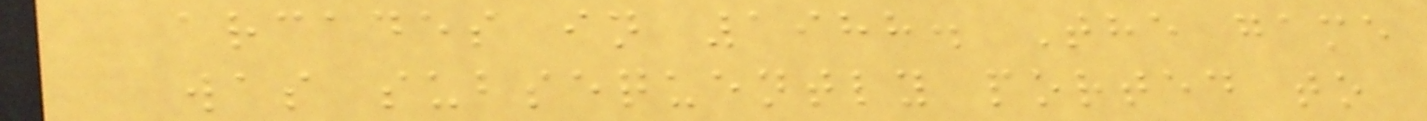arcades in 1988. The game
was subsequently ported to
